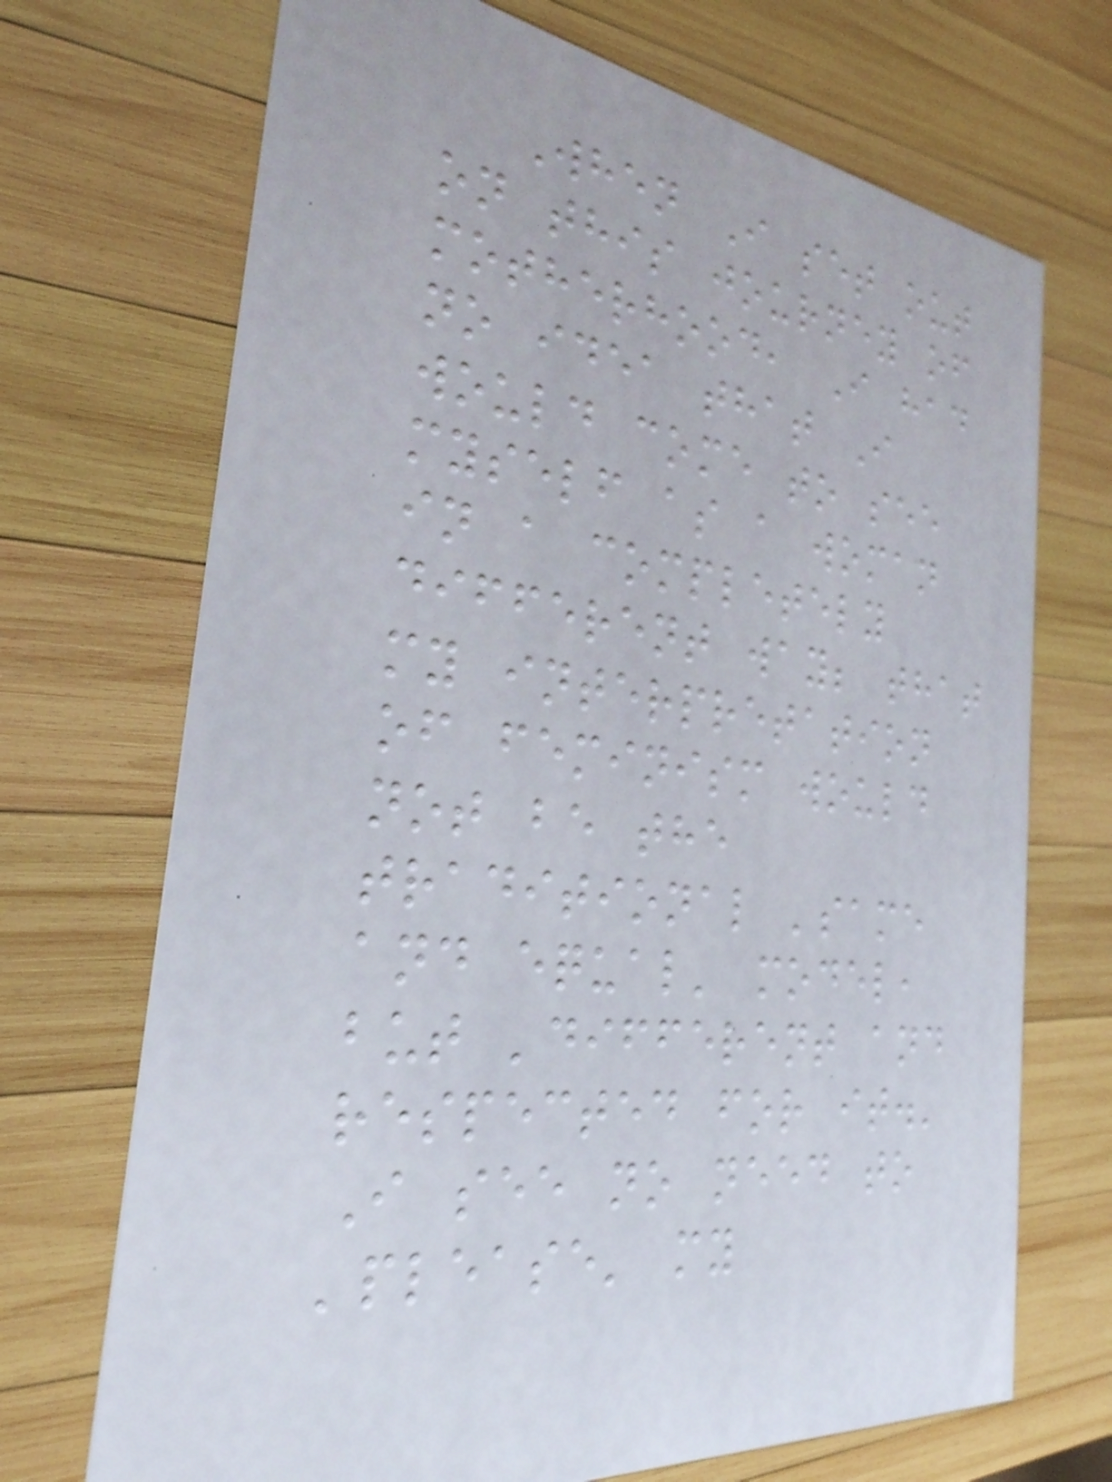When I set out
on this journey of
motherhood, I had
no idea that I
would come to see
myself as a woman
in a completely
different way; that
my interpretation
of feminism would
not be the
traditional 'same
and equal' model,
but 'different and
respected for it.'
I see no need to
'please' my
